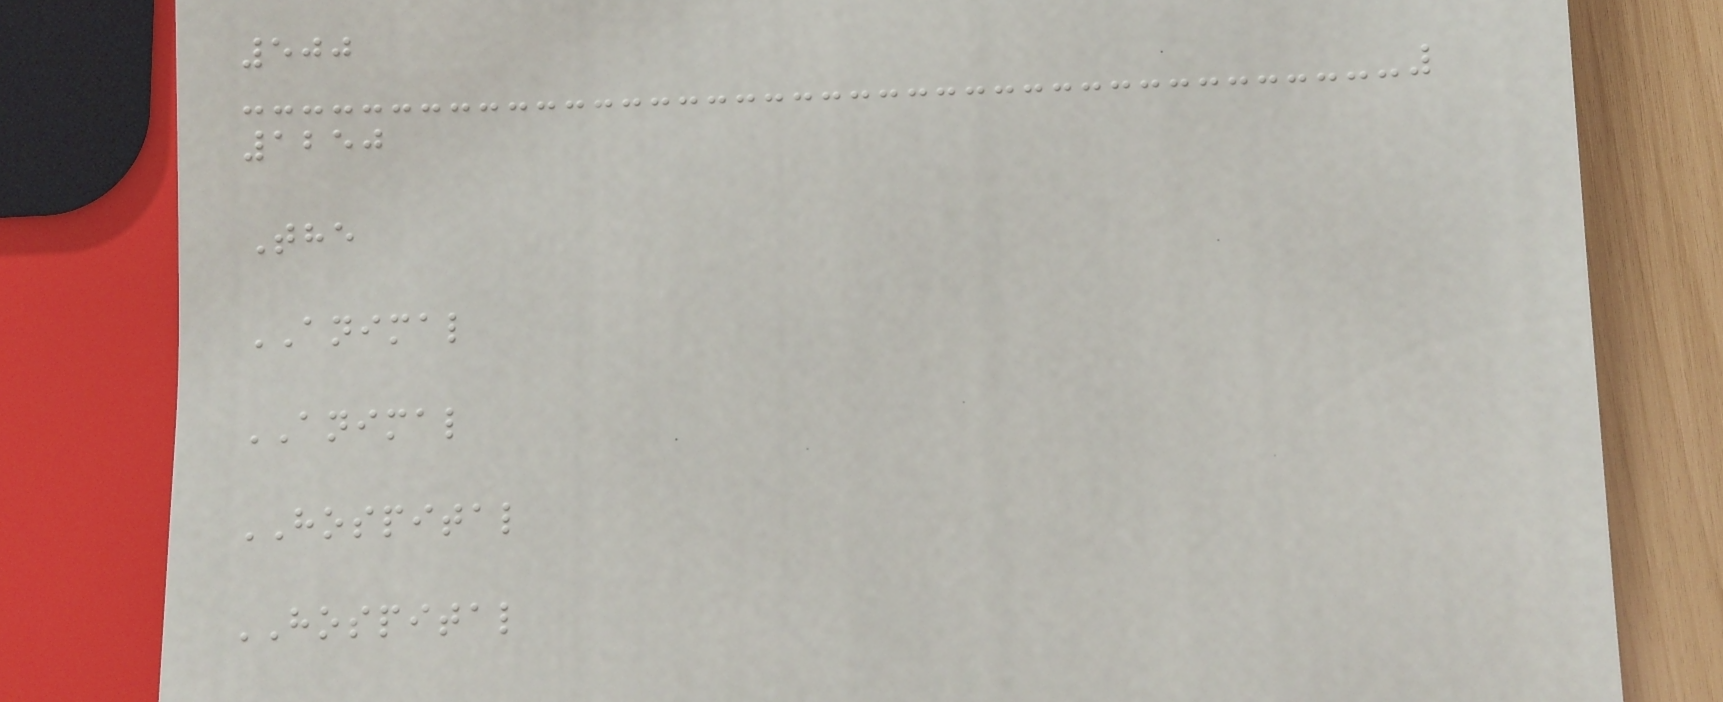500
1250
The
ANIMAL
ANIMAL
HOSPITAL
HOSPITAL
